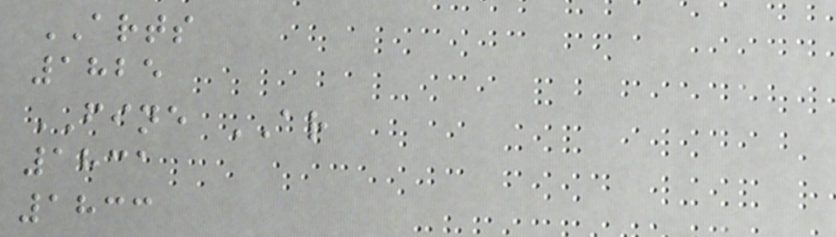ARTS
1825
FINE AR
1831
1833
